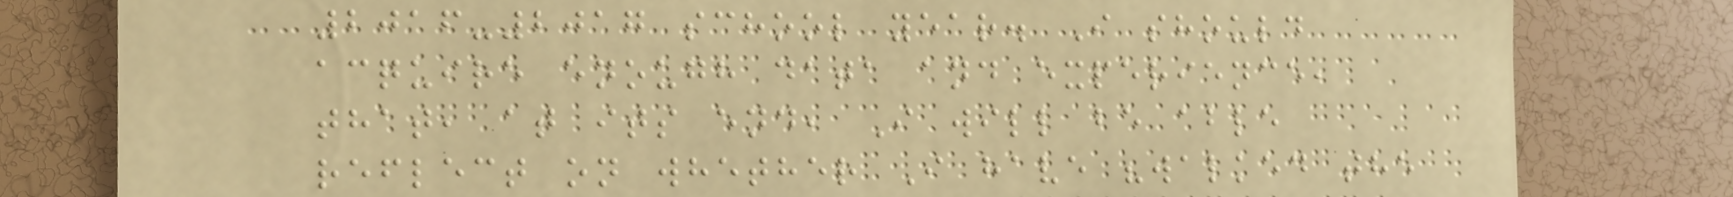2016-2017 school year. I should
acquire enough data and experience,
that, at its end, I will be able
reflect on whether I have "walked the
